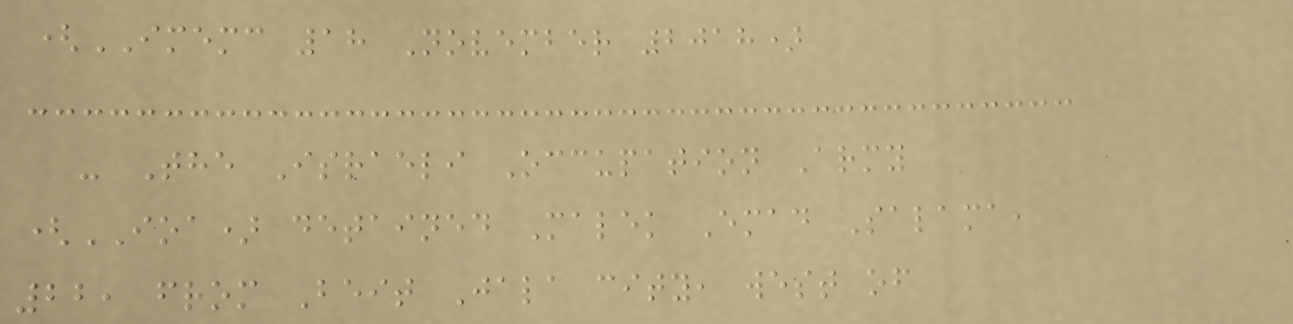(IMEMC 18 November 2018)
- The Israeli Occupation Army
(IOA) detained Malek Emad Salama,
22, from Beit Jala city, west of
